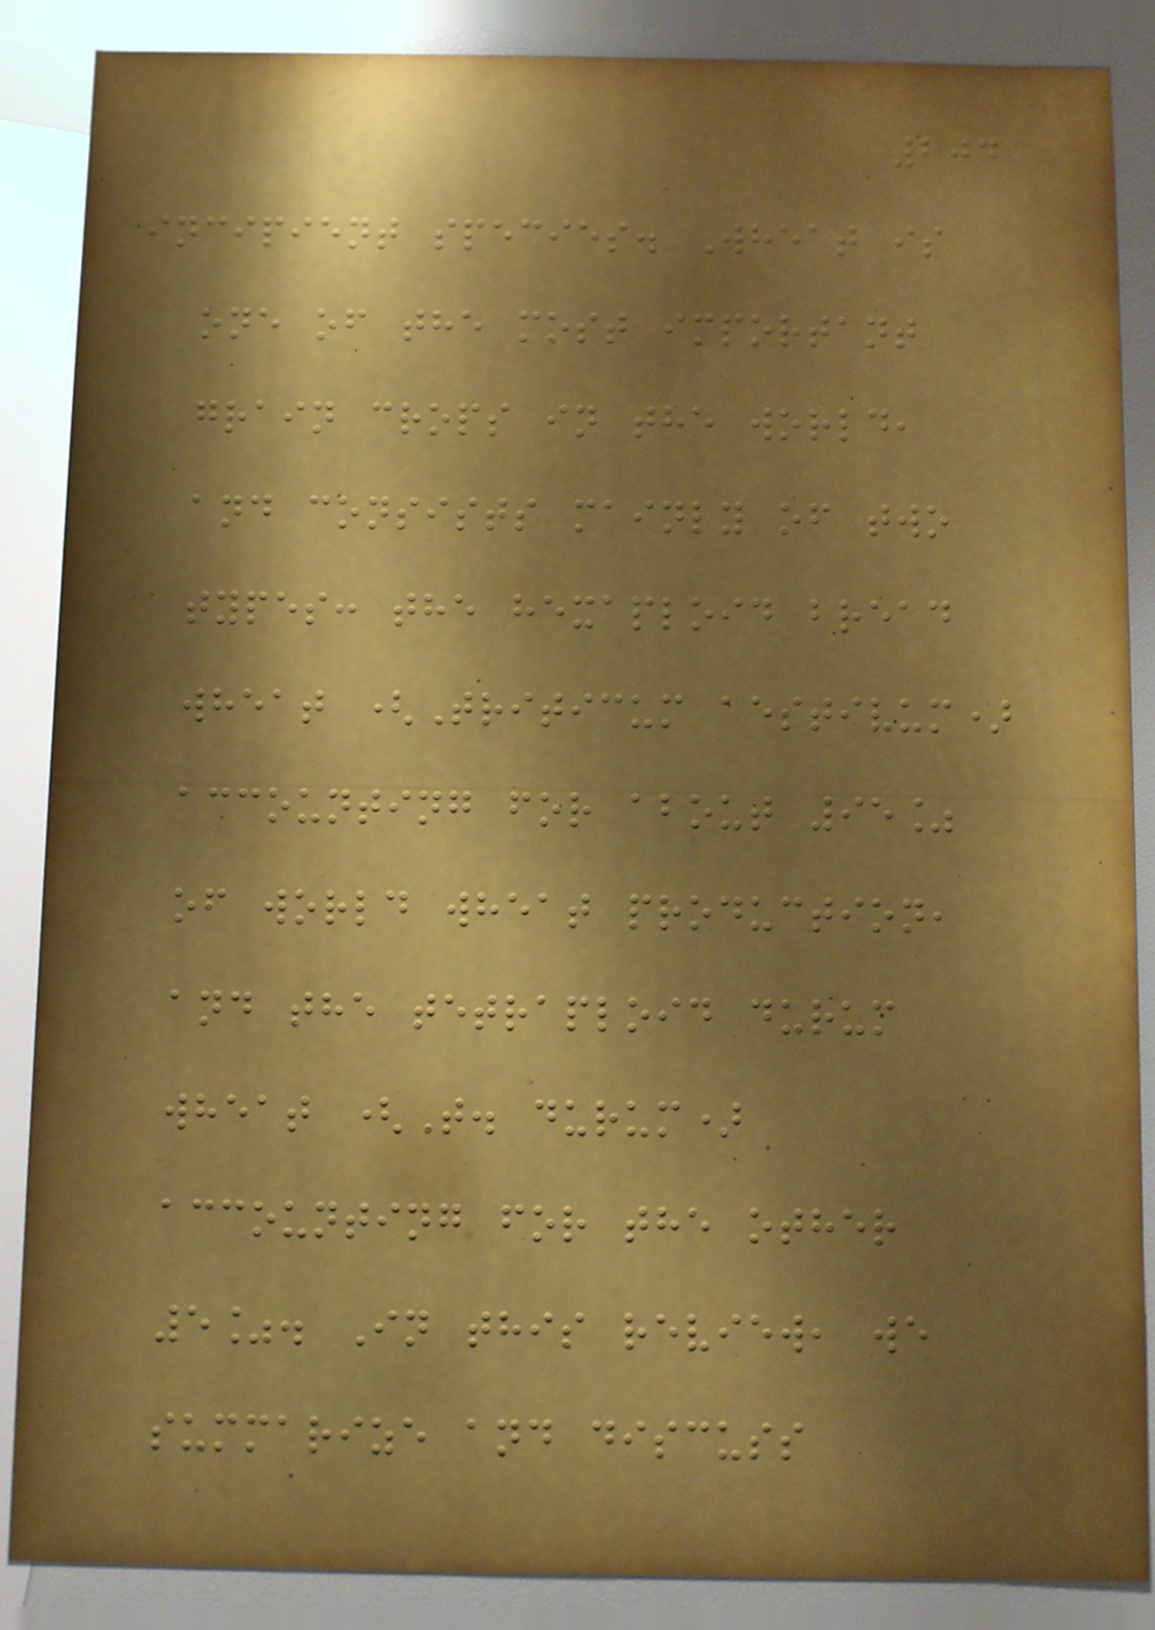204
incipient species. Wheat is
one of the most important
grain crops in the world,
and consists mainly of two
types: the hexaploid bread
wheat (Triticum aestivum)
accounting for about 95%
of world wheat production,
and the tetraploid durum
wheat (T. durum)
accounting for the other
5%. In this review, we
summarize and discuss
